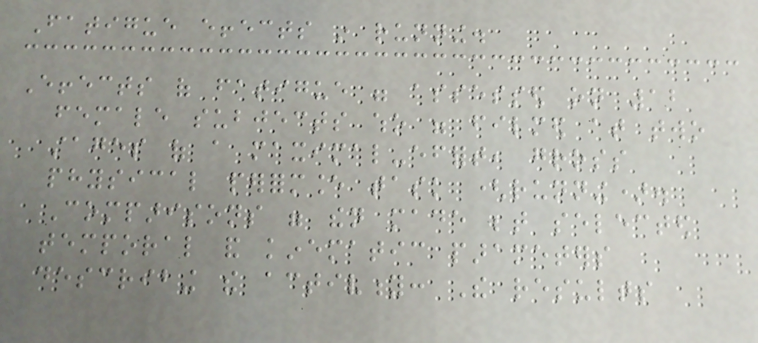Fatigue effects in running.
Effects of fatigue were assessed on 12
female subjects who were filmed at two
stages of a maximal-effort, gross
physical performance task (running).
Comparisons were then made between selected
temporal and kinematic parameters
describing the activity: The results
